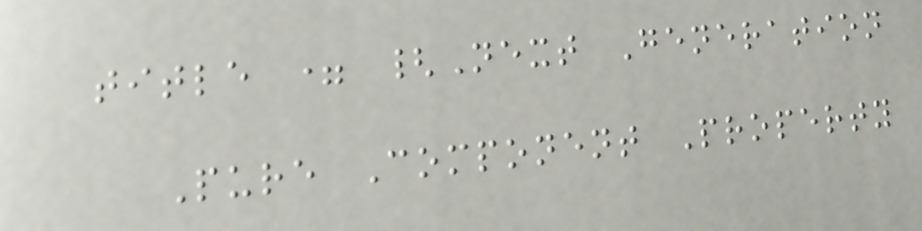title = {Next Generation
Pure Component Property
